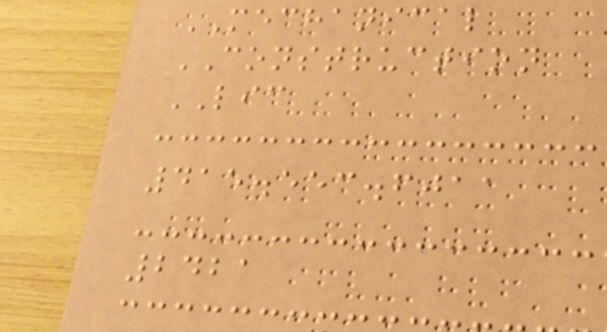MECHANICAL
CONSTRUCTION
LIC
415.553.6011
2421
